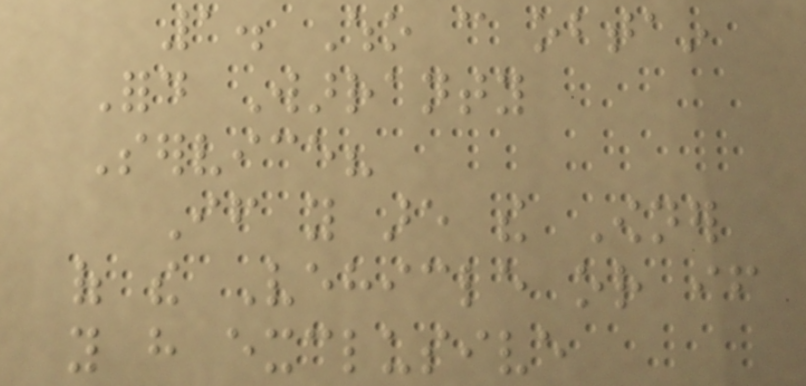1. Who can obtain
Ford Warranty
Service?
If you are the Owner
of the Vehicle or if
you have exclusive
